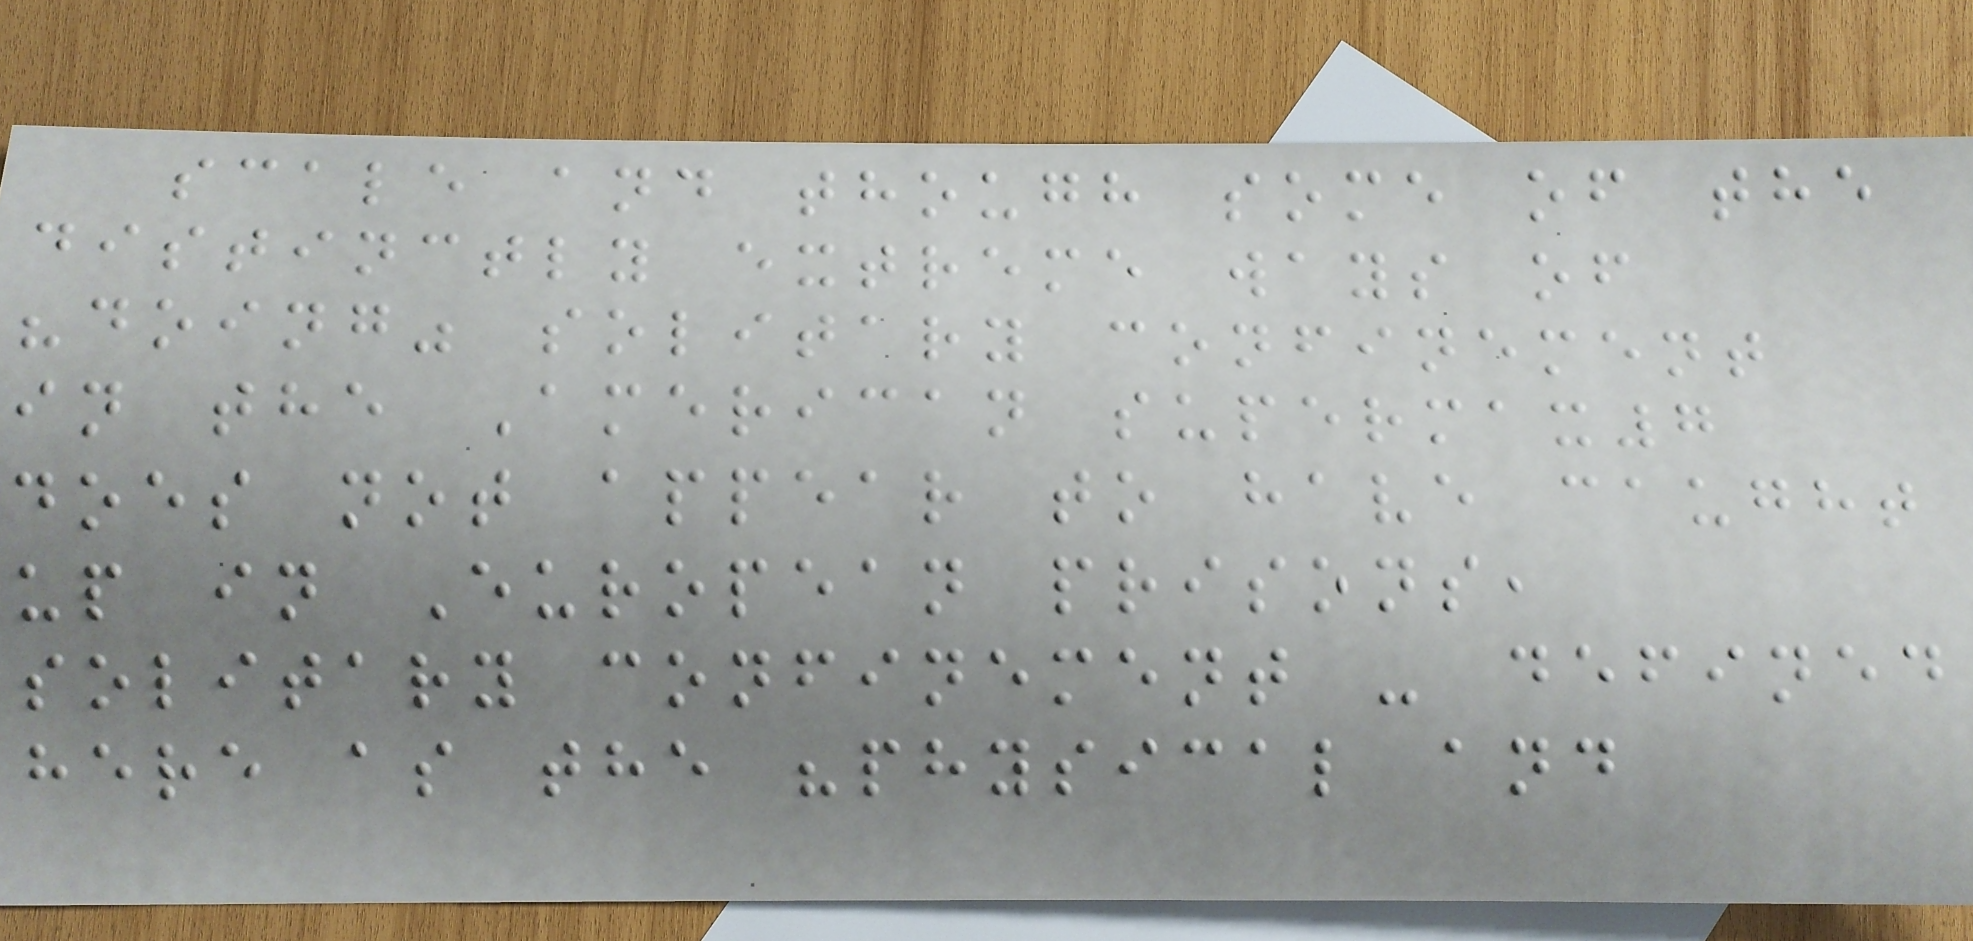scale and though some of the
distinctly extreme ways of
"doing" solitary confinement
in the American supermax7
does not appear to have caught
up in European prisons,
solitary confinement - defined
here as the "physical and
